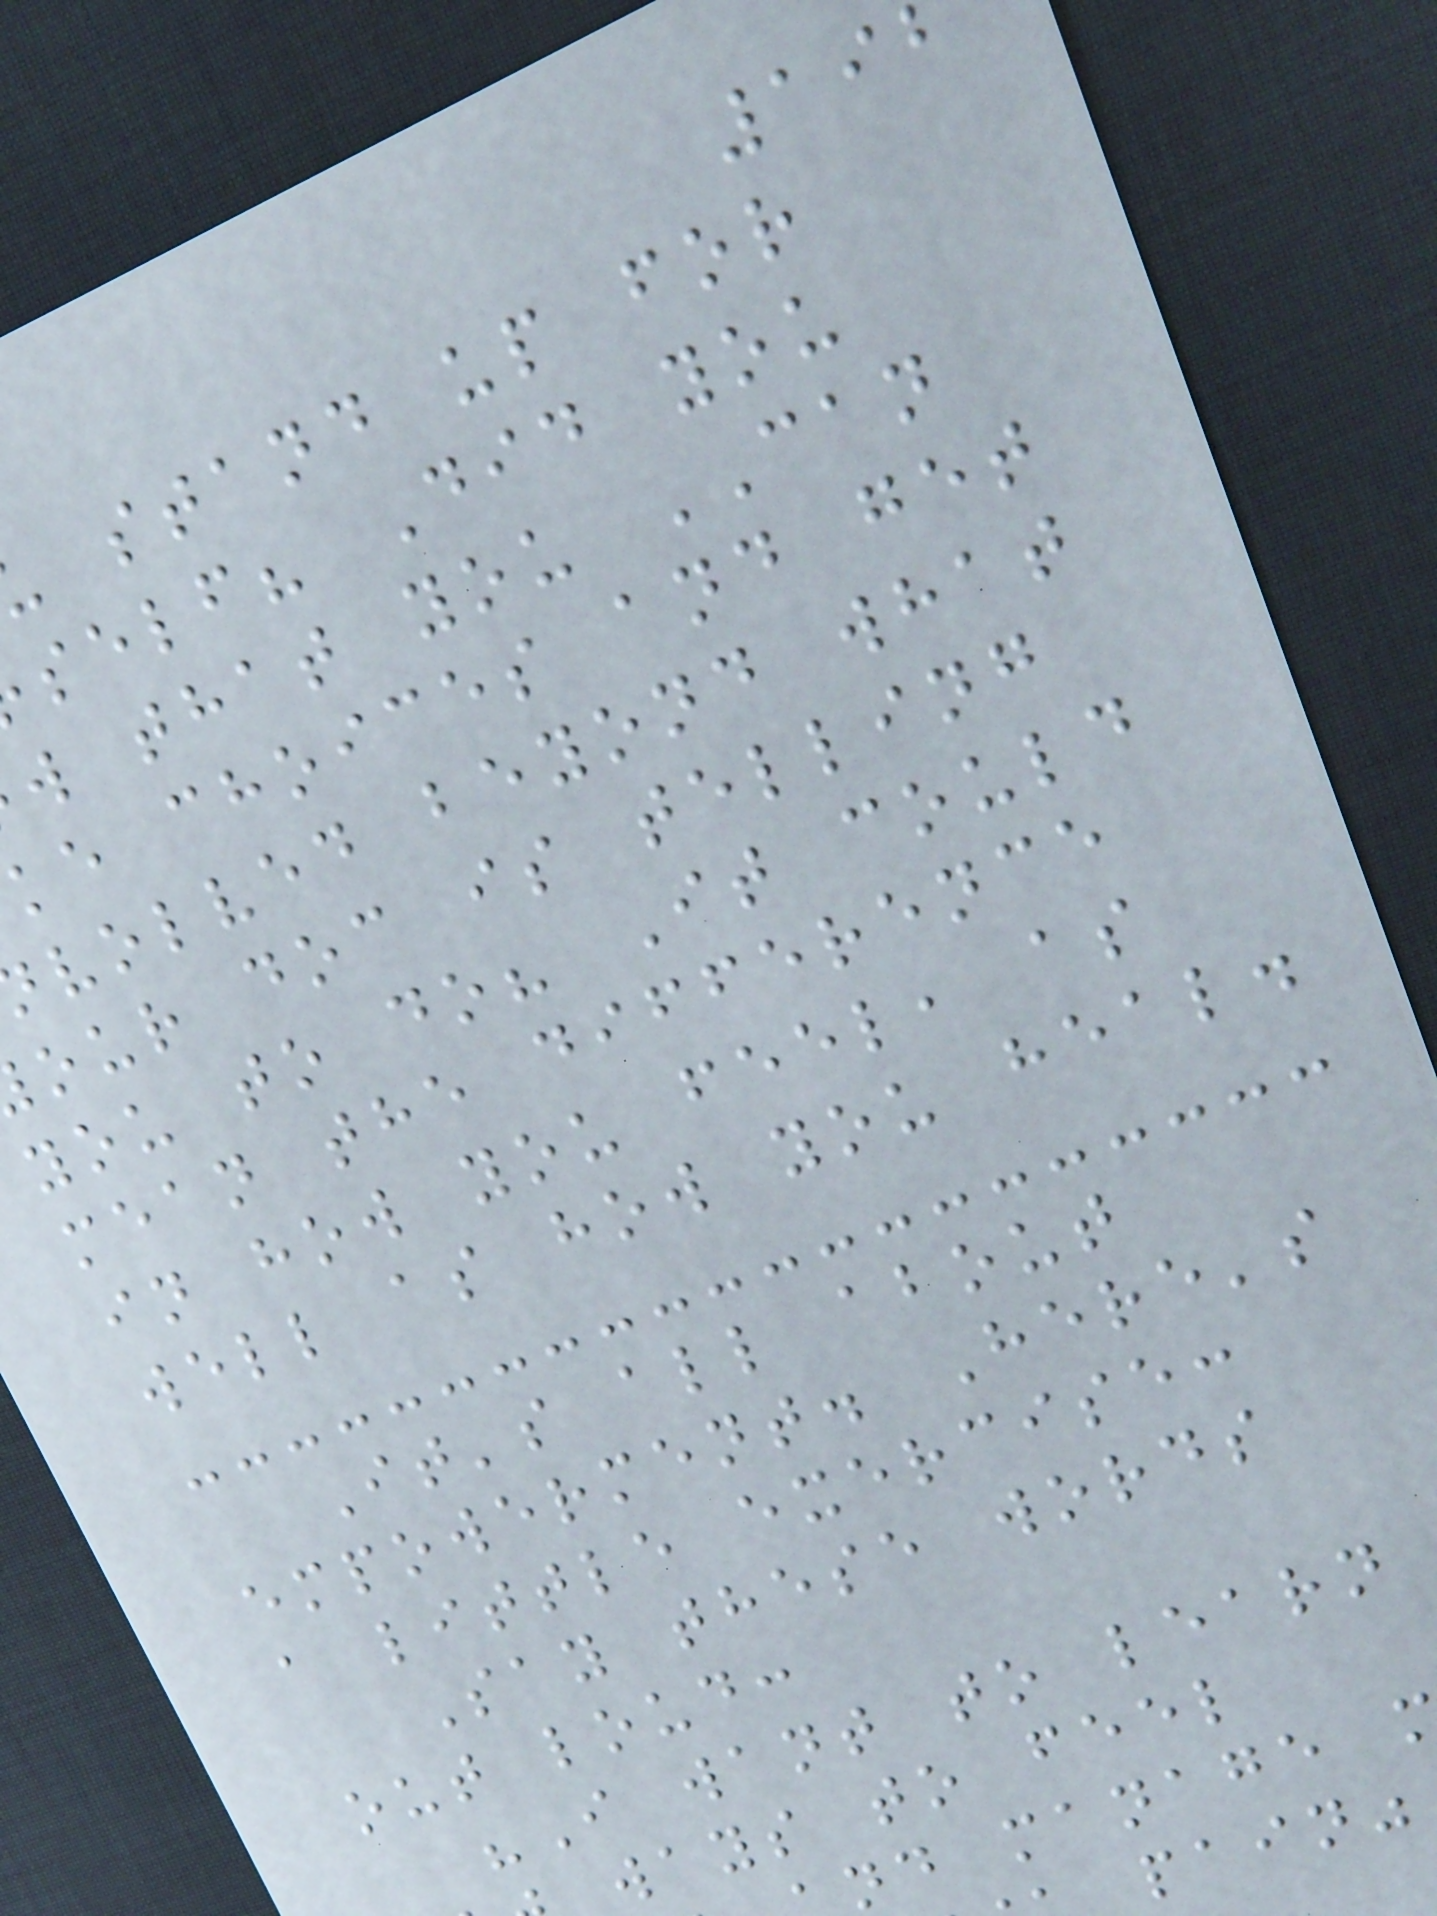stand up for
self? Did you
w that you CAN
ke choices and get
volved beyond what
our doc is telling
you to do? It could
mean the difference
in how you feel, as
well as how you heal.
It's all about
empowerment. Here's
a little exercise:
Say these words
out loud:
"I want to learn
ways to feel
nd manage
pain"
